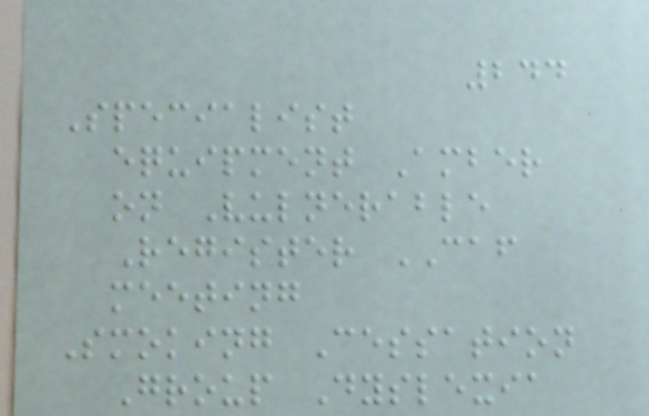244
Specialist
equipment Amber
on Vulnerable
Register CAF
meeting
Smoking Cessation
Group Dyslexia
